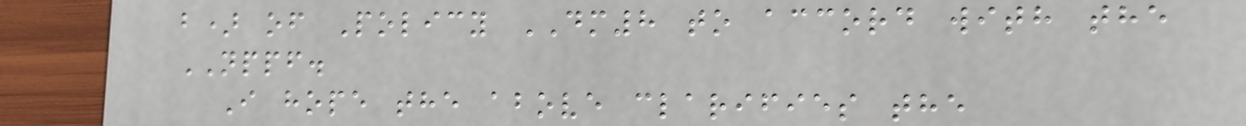b) of Policy DM8 to accord with the
NPPF.
I hope the above clarifies the
